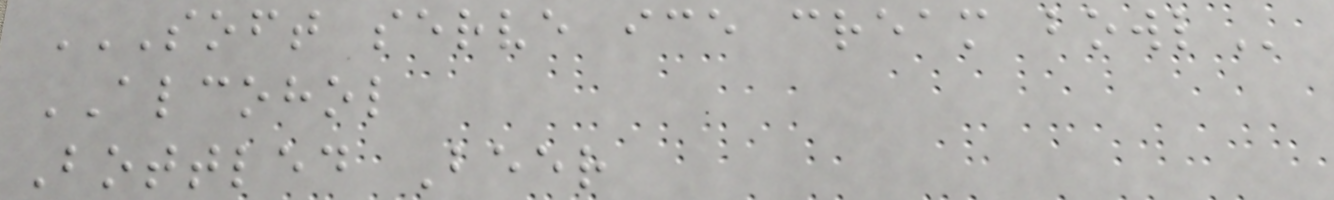SOFT SERVE ICE CREAM BOWL
ALCOHOL
Bottled Beer
